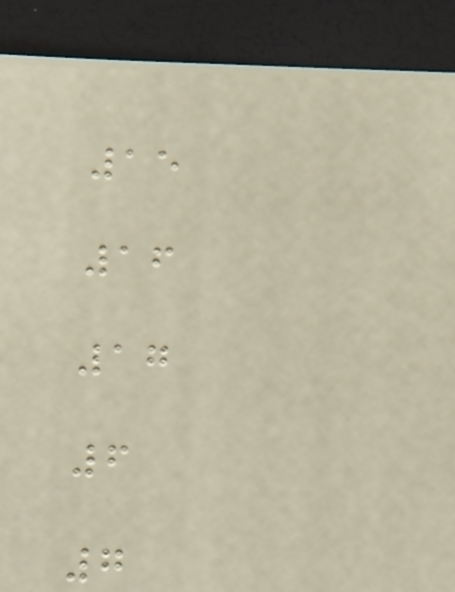15
16
17
6
7
